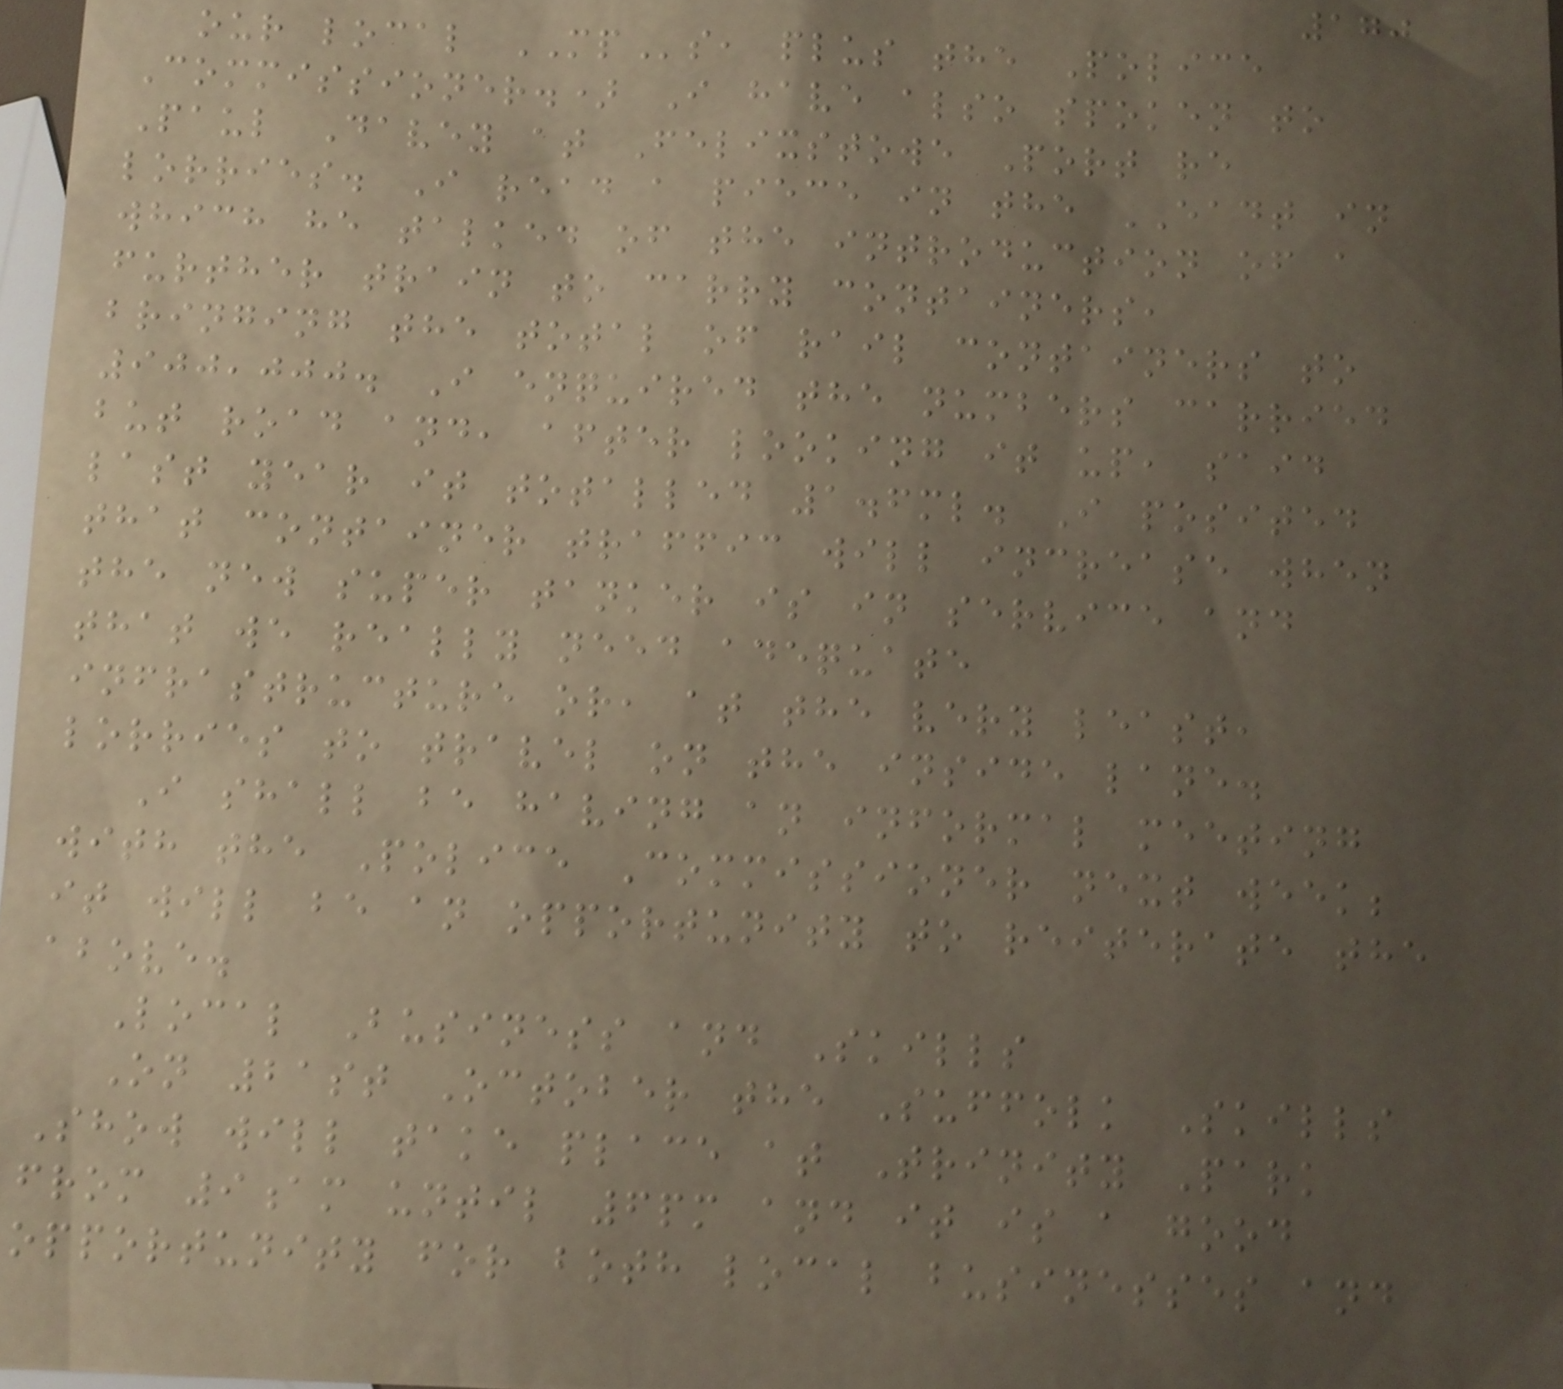170
our local MPs, plus the Police
Commissioner.) I have also spoken to
Paul Davey at Felixstowe Port re
lorries. I read a piece in the EADT in
which he talked of the introduction of a
further train to carry containers,
bringing the total of rail containers to
900,000. I enquired the numbers carried
but road and, after looking it up, said
last year it totalled 1.6ml. I posited
that container traffic will increase when
the new super tanker is in service and
that we really need adequate
infrastructure or, at the very least,
lorries to travel on the inside lane.
I shall be having an informal meeting
with the Police Commissioner next week;
it will be an opportunity to reiterate the
above.
Local Business and Skills
On 21st October the Suffolk Skills
Show will take place at Trinity Park
from 9am until 6pm and it is a good
opportunity for both local businesses and
